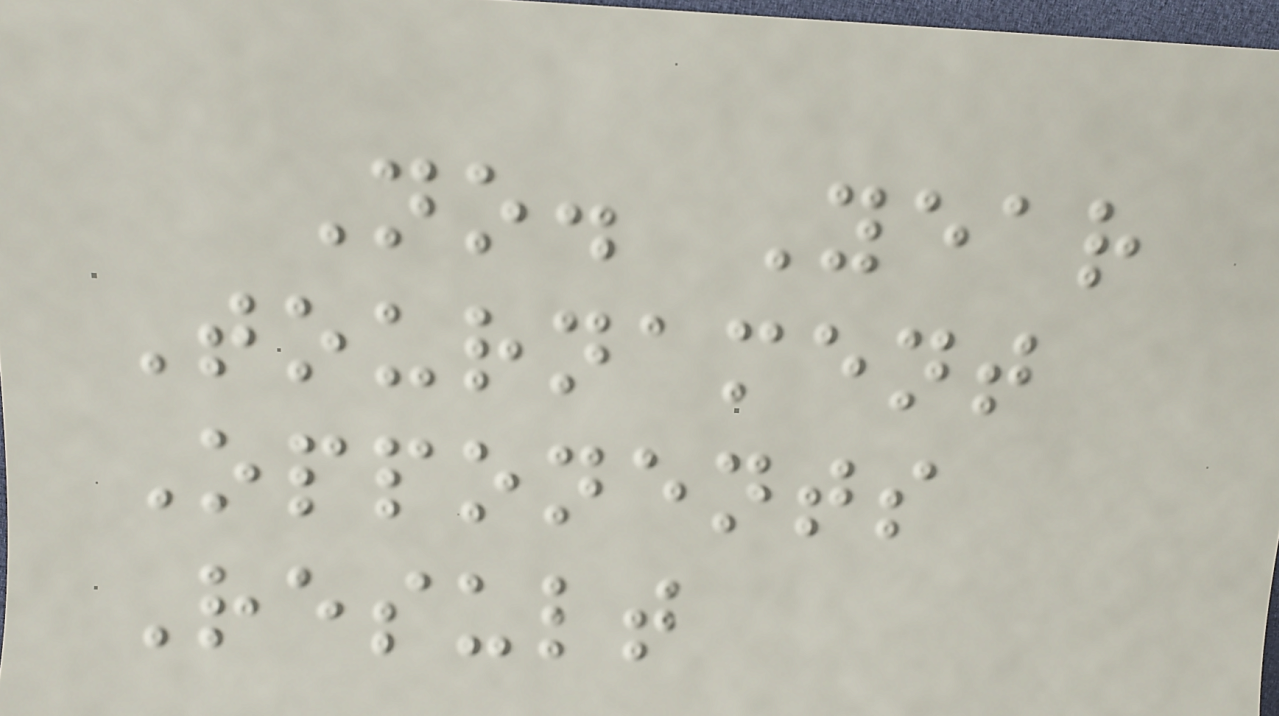No. Year
Tournament
Opponents
Result
